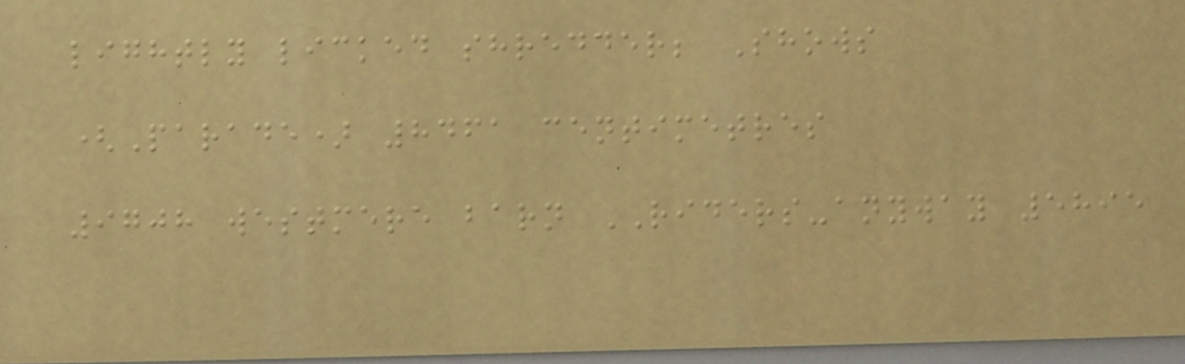lightly licked shredder; Shows
(Parade) 8461 centimetres
9708 westmere barn RIDERS-anyway 5895
